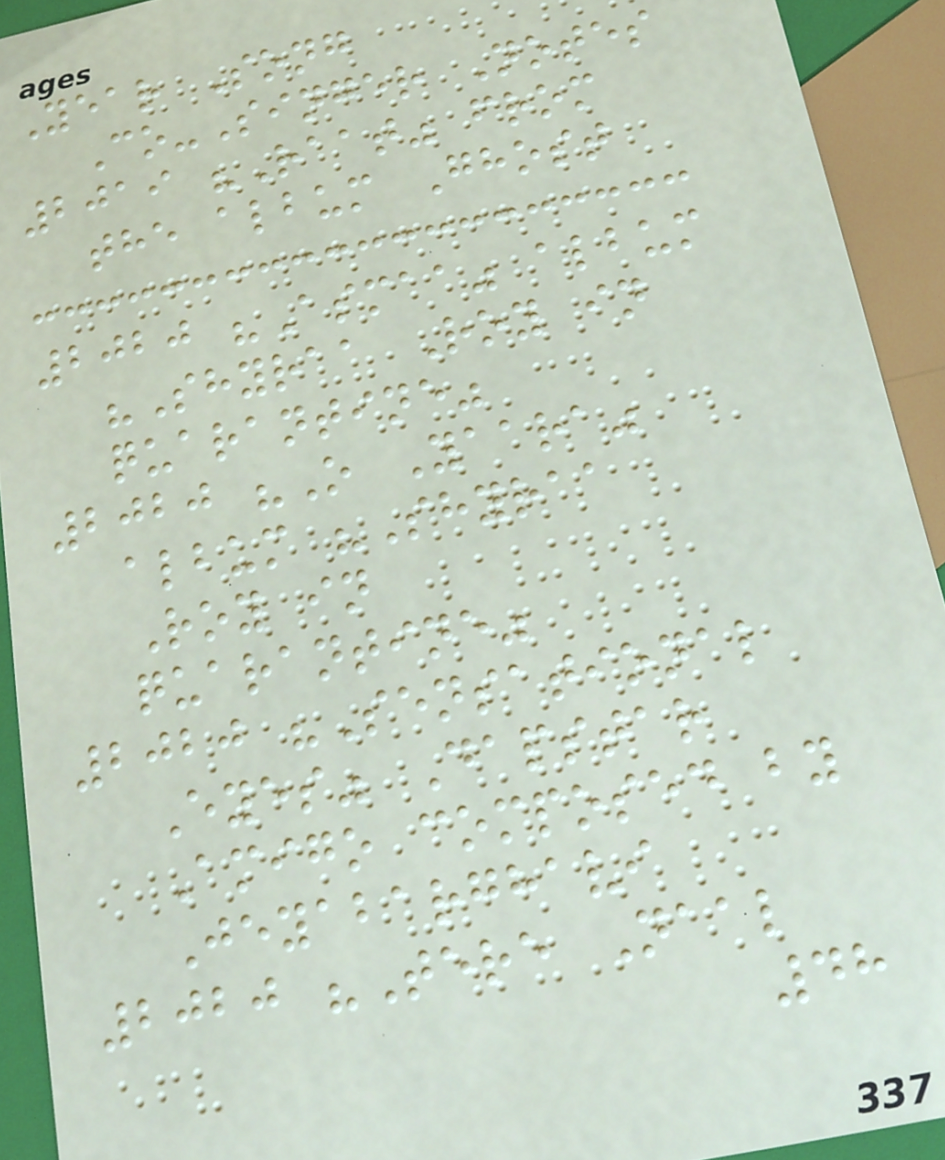Year Song
Co-Singer Notes
2019 "Raat" from
the album Ghost
2020 "Asmaa" album
"Shyraa Roy in
quarantine"
2020 "O Yaara"
album "Shyraa
Roy in
quarantine"
2020 "Sensational
Eyes" Dapstar
Amigo composed by
Jeyabarghavi
2020 "Tere Naal
48
